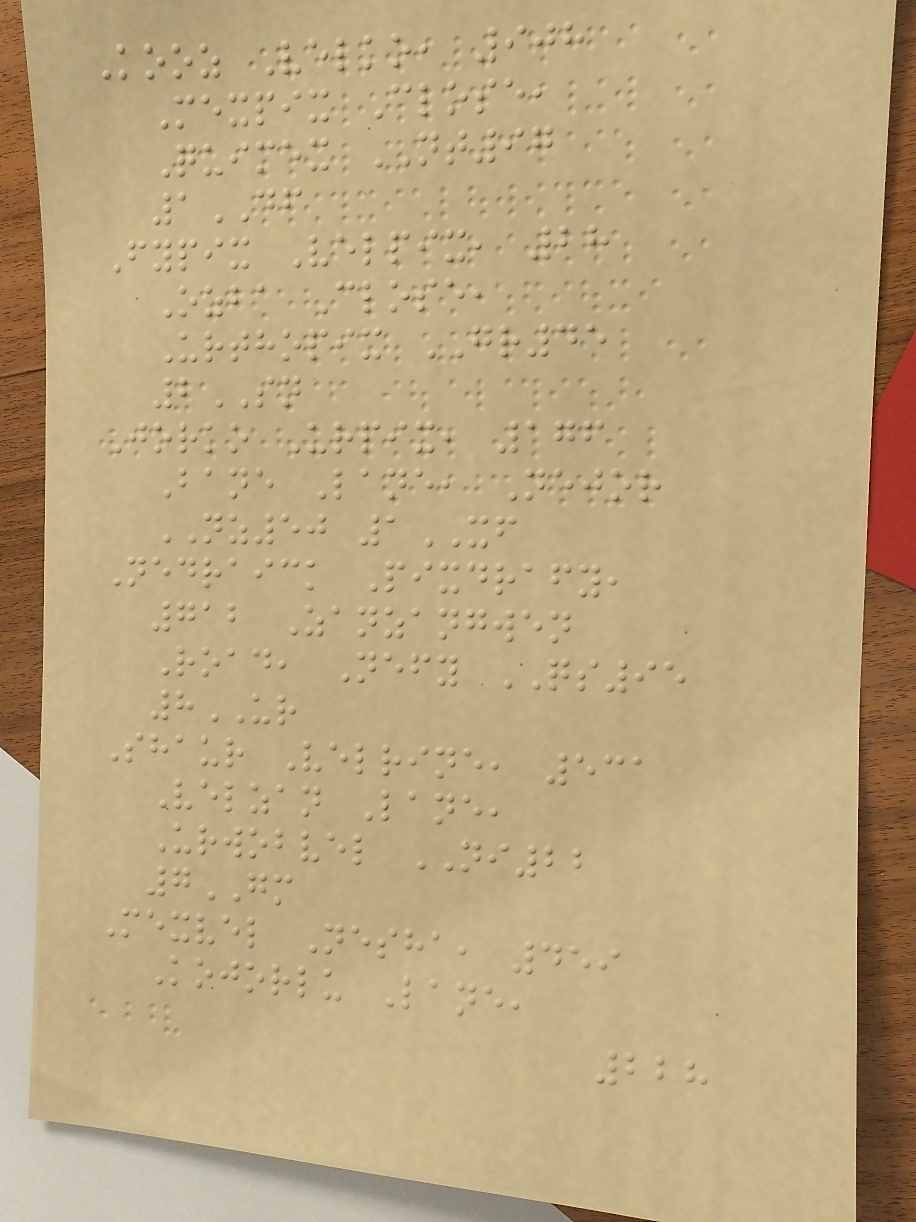Kooz Velko, 908
Mexpix Close,
Quimex NT97
1DF
Fypix Velpix, 28
Ozba Close,
Urthopix GR45
2SN
Jorko Urpix, 176
Bane Lane, Nejor
NZ50 1XF
Nedraick Pixdrafy,
712 Zanzangwen
Road, Nefy QS95
8UR
Shaur Velrine, 531
Velzan Lane,
Urwobvel NI22
7GM
Mexvel Nesha, 459
Kojorlu Lane,
228
